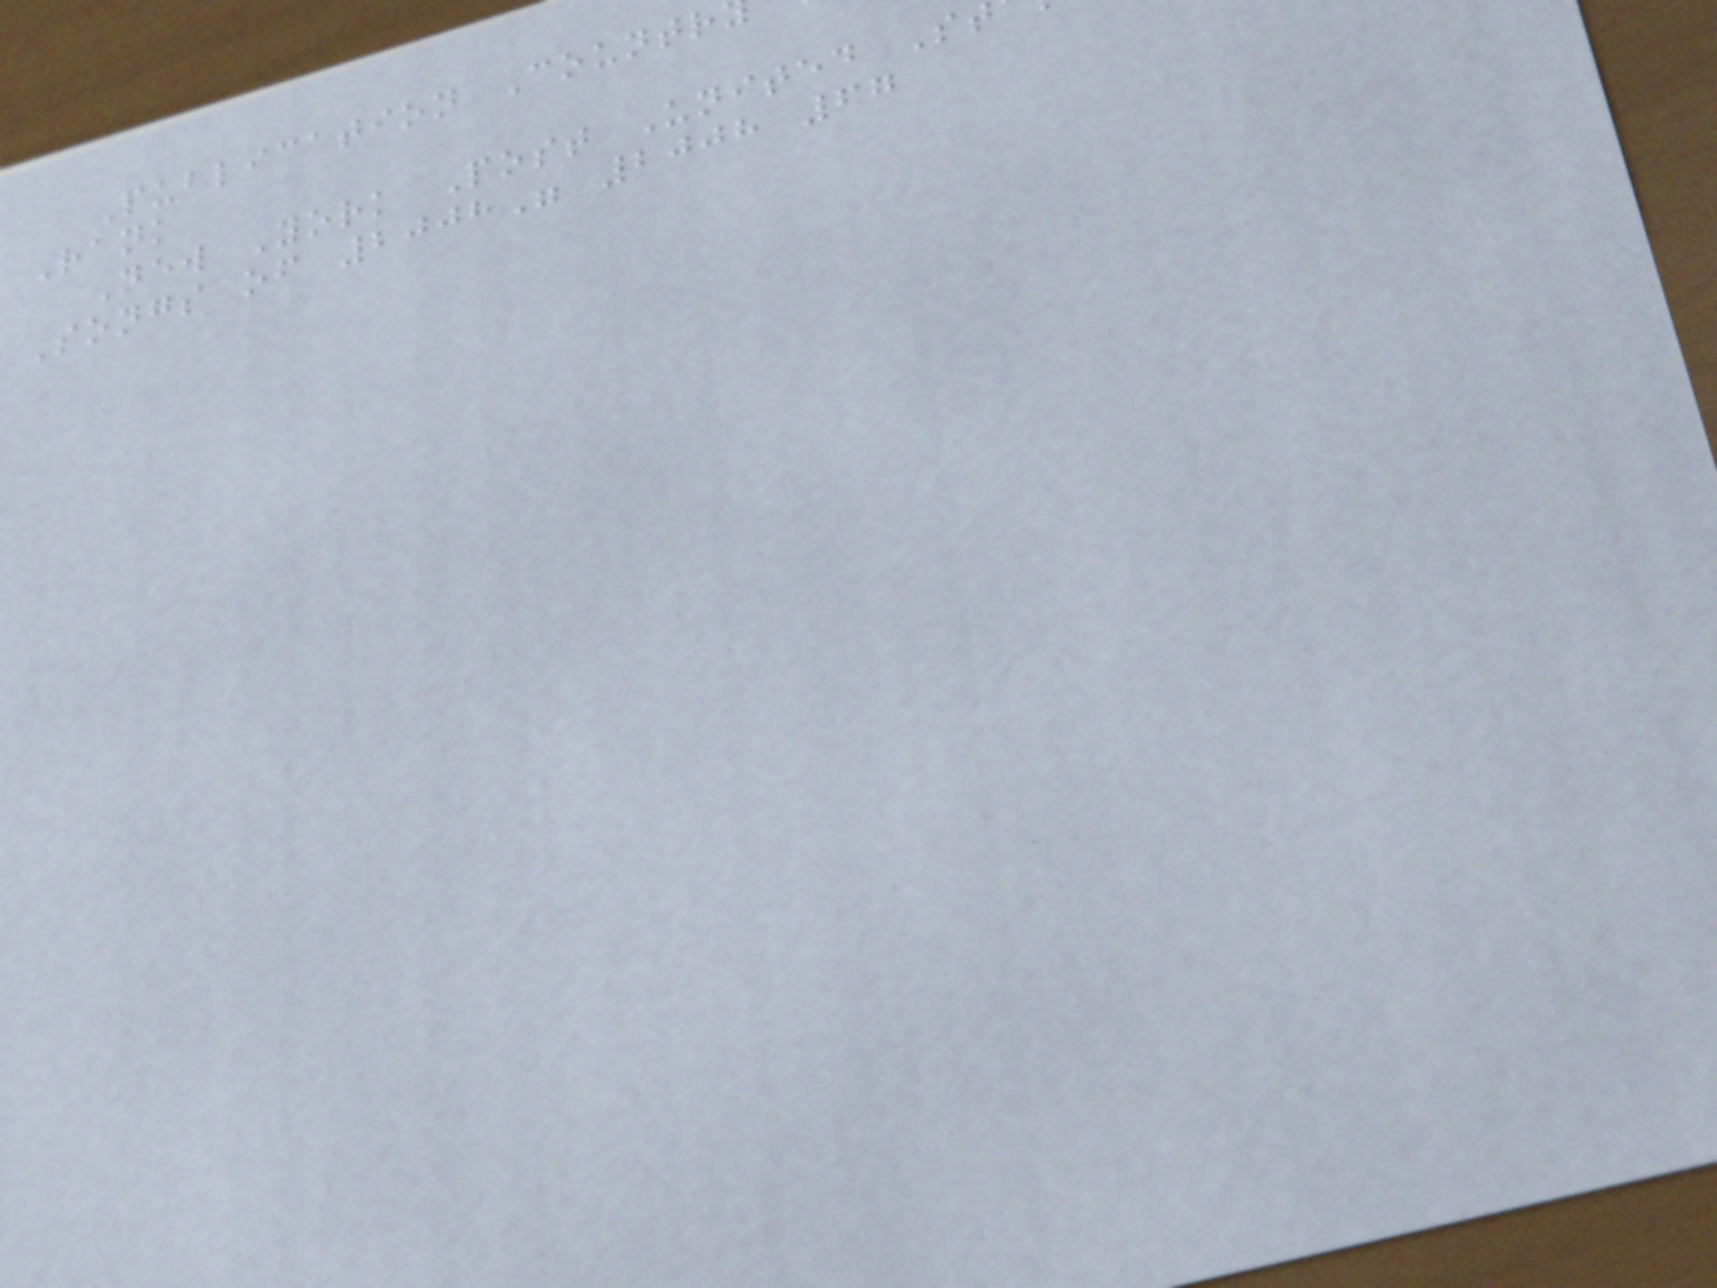Publication Countr
Rank
New York Post United St
Songs of 2008" 2008 67
